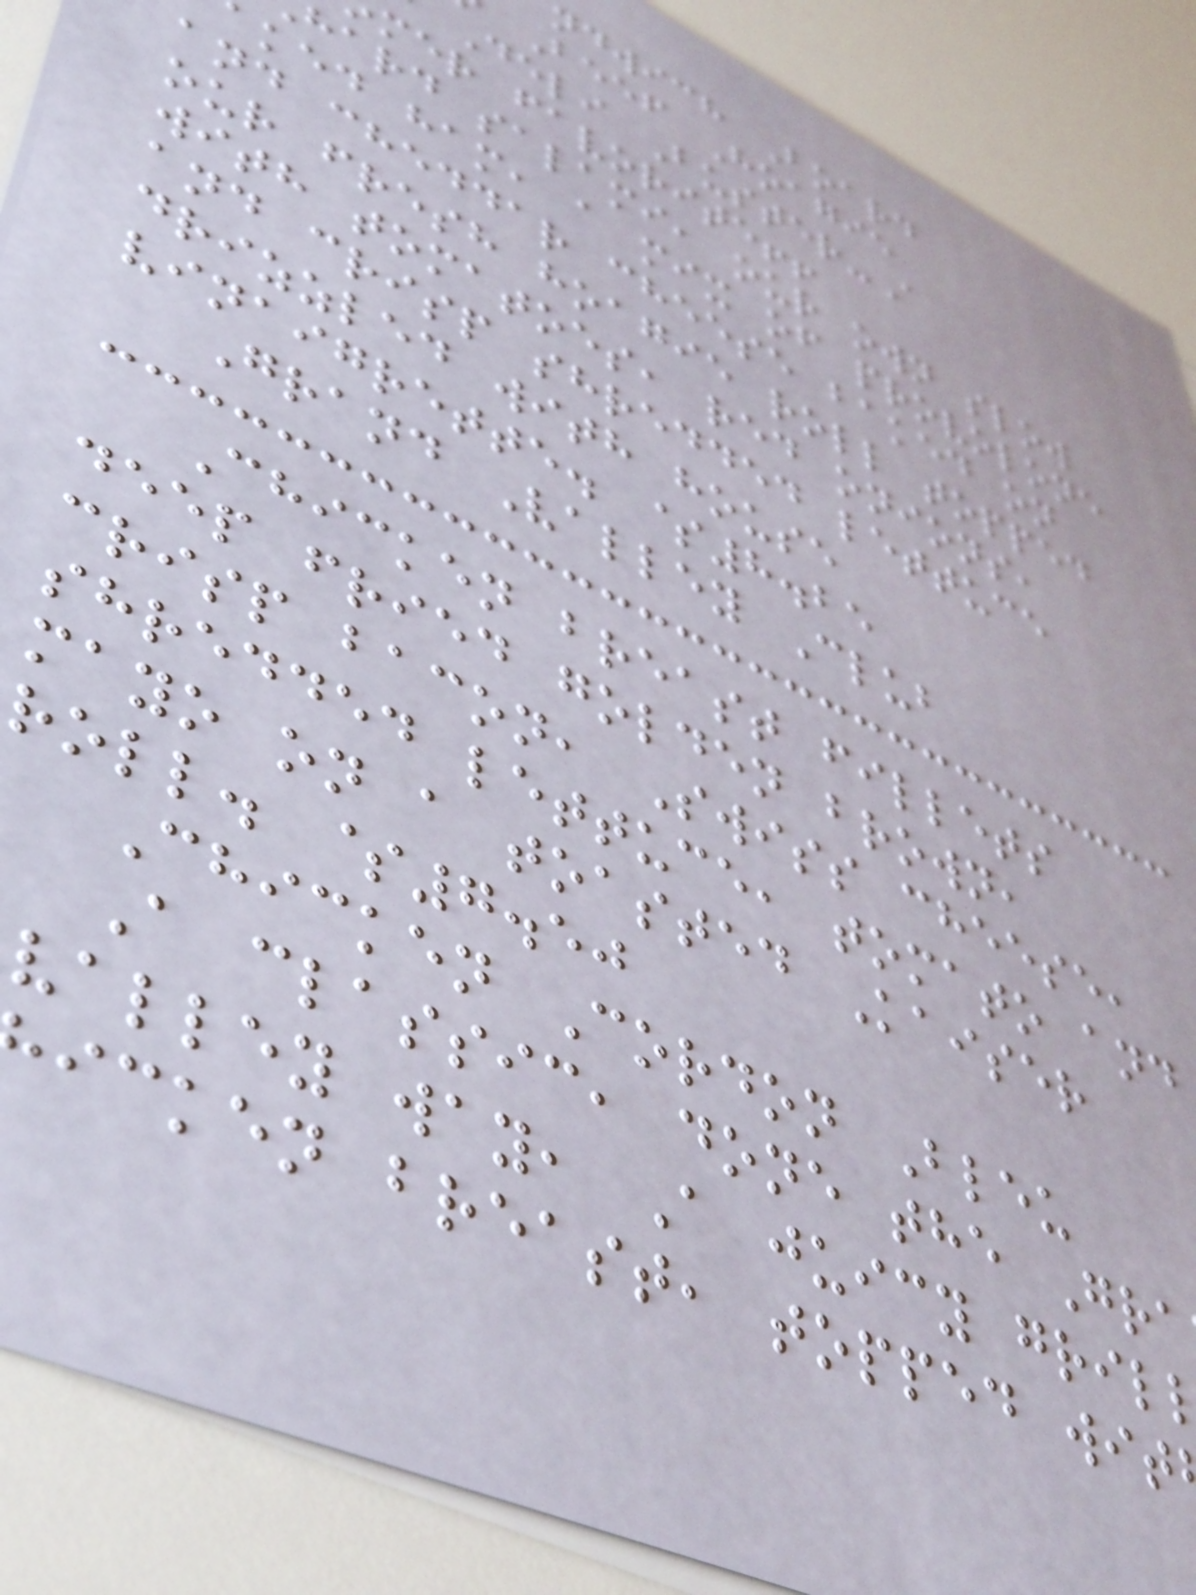ndwich Board
Beef Hoagie
Deli Buster-A
mer favorite!!
hard salami, our own slow
ked ham, a mix of provolone
and cheddar cheese baked on
our fresh hoagie roll topped
with tomatoes, red onions,
and crisp shredded lettuce
drizzled with house
vinaigrette. $8.25
Grand Valley Club
Chicken breast fillets
deep fried golden brown,
crisp bacon, Swiss cheese,
shredded lettuce, tomato and
mayo on a toasted Kaiser
roll. $7.50
Chicken Cordon Bleu
A classic, done the Gra
valley way, A juicy gril
icken breast, topped wit
